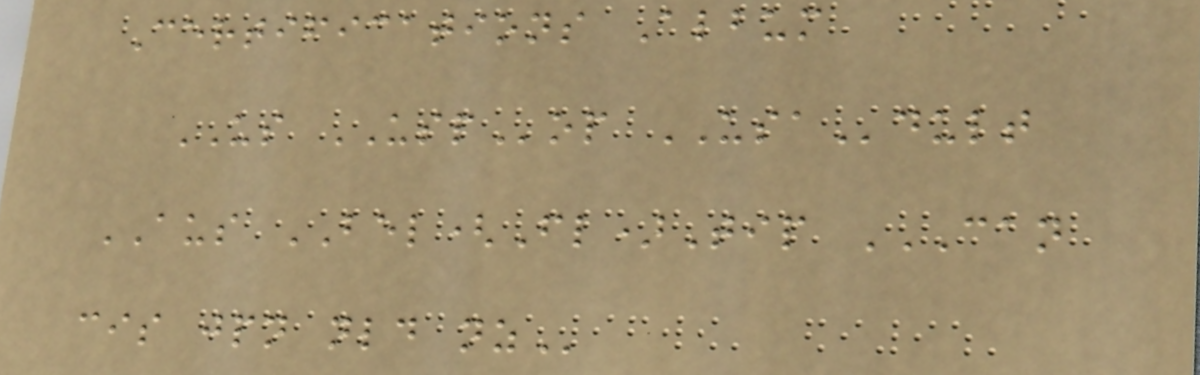Certifications Album
US USPop USAdult
AUS BEL(Fl)Tip CAN
CIS JPN NLD NZ
